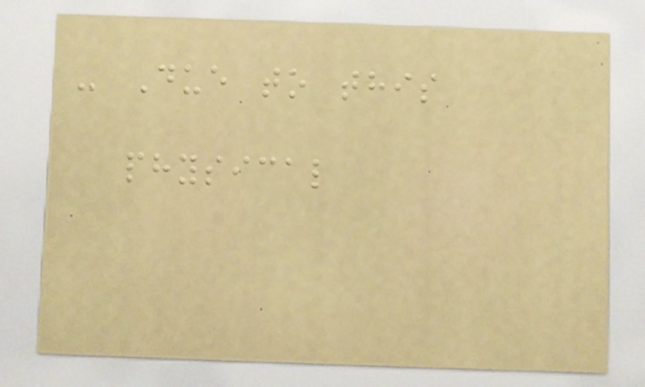- Due to this
physical
